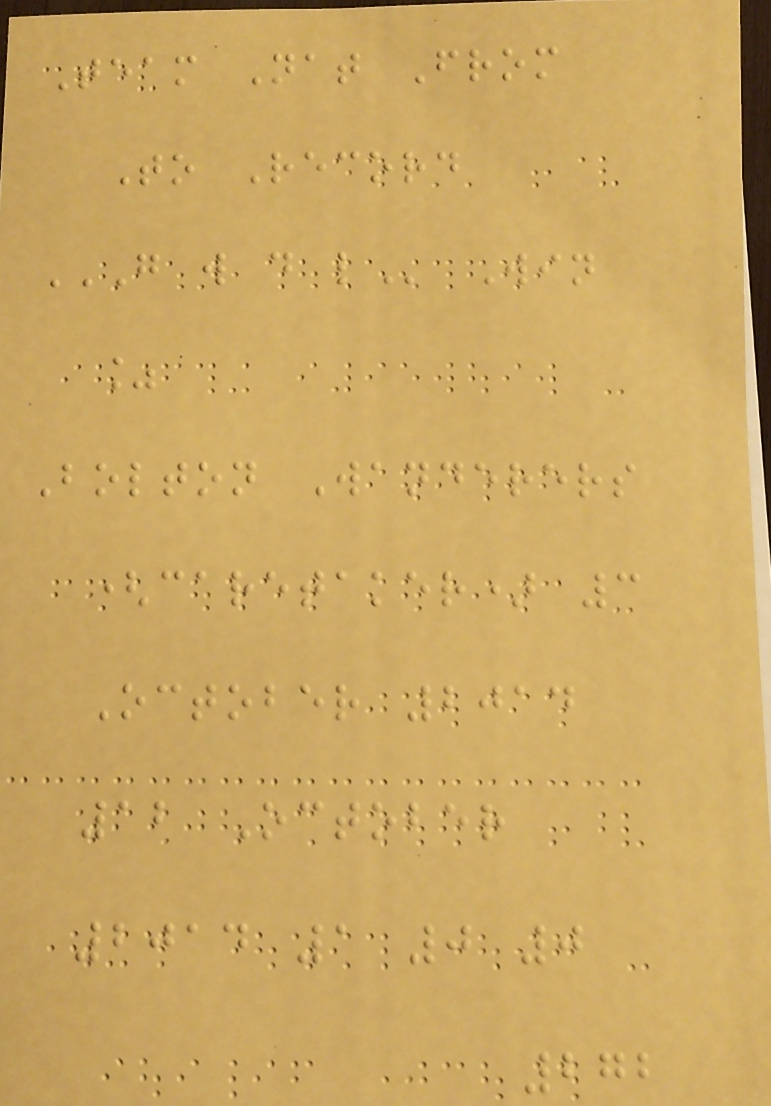Team Nat From
To Record
G W D L Win
%
Bolton Wanderers
(caretaker) 3
October 2014
12 October
2014 1 0 0
272
